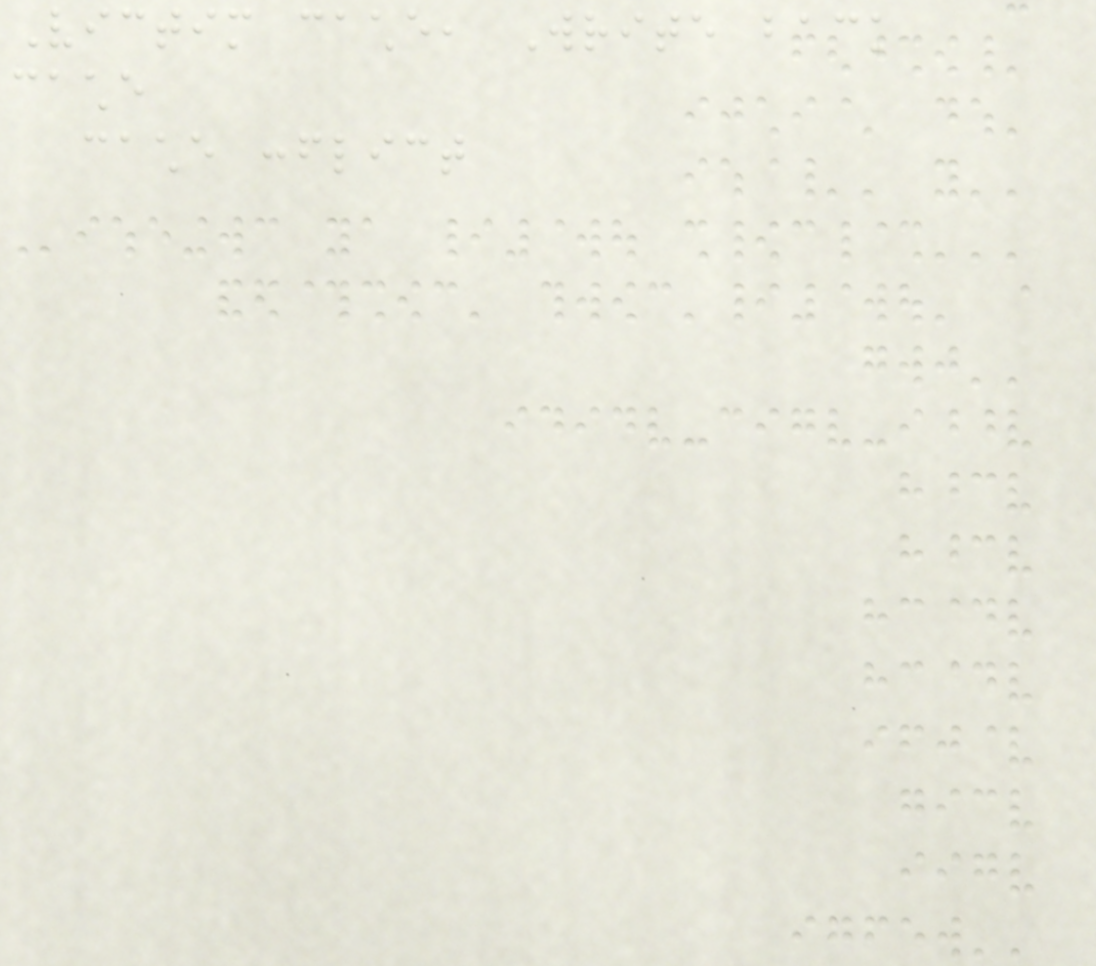Victim cache, Write back
cache
cache conflict
